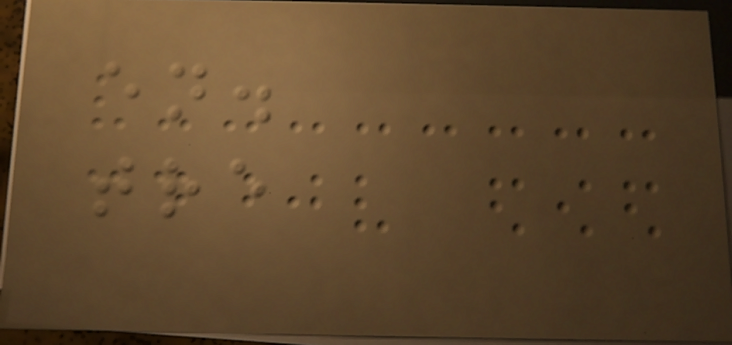en.
tre
